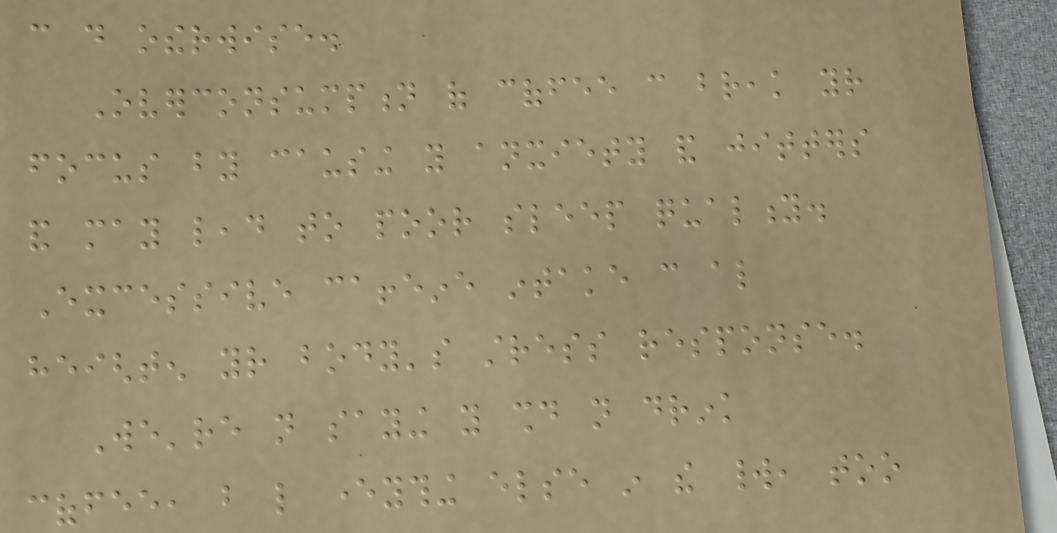can do otherwise.
Overconsumption of coffee can break your
focus by causing you anxiety and jitters
and may lead to poor sleep quality.
Excessive caffeine intake can also
heighten your body's stress response.
We're not saying you should not drink
coffee, but like everything else in the world, too
